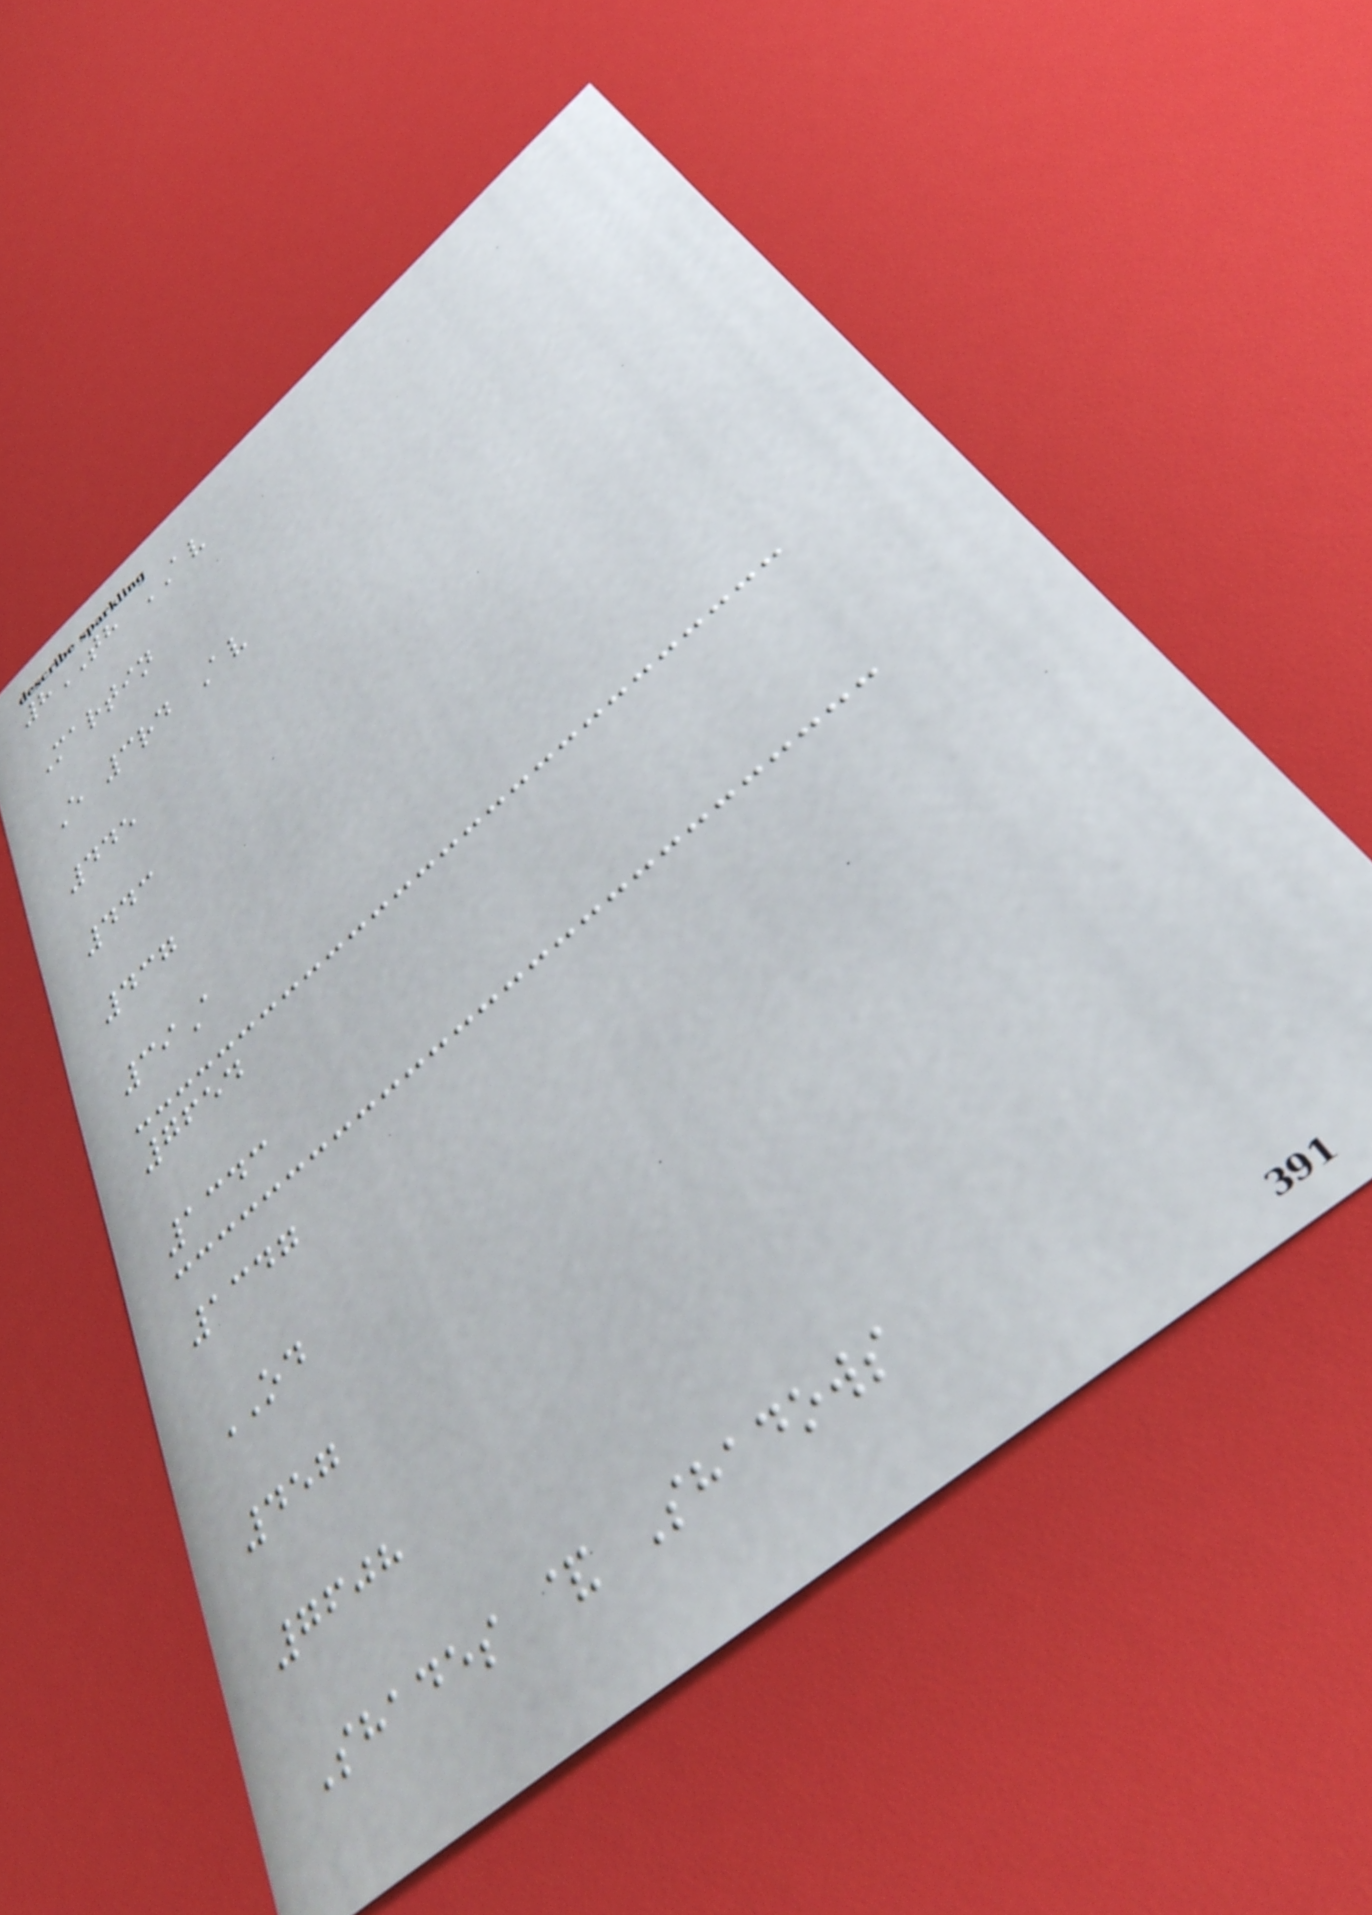8TH AV
Martin
E 3rd Av
445
443
437
39A
7654
1343
1347
OD
457
7608
Shades & Shadows
